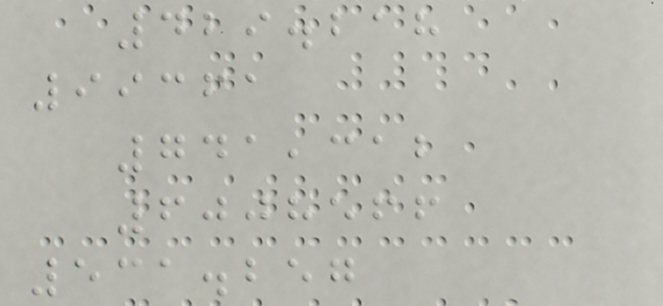429.218
99361
741,312
6008566
531.257
